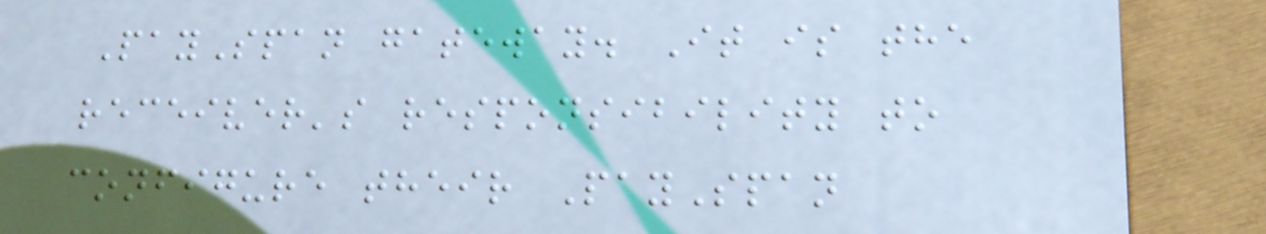PaySpan gateway. It is the
receiver's responsibility to
configure their PaySpan
